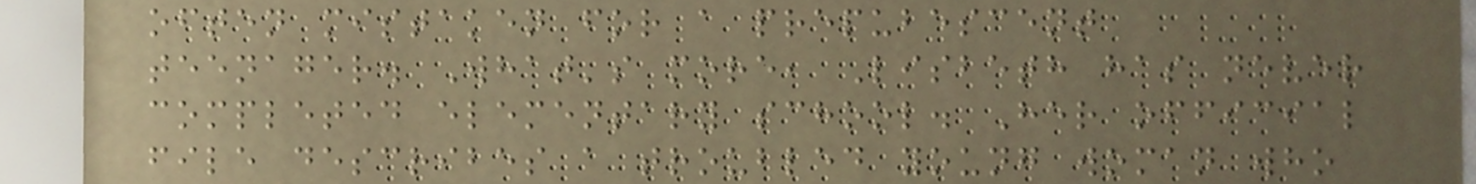often mistaken for a prepubescent
teenager. What's more, Lisbeth has never
completed elementary school. Her official
file describes a troubled young woman who
